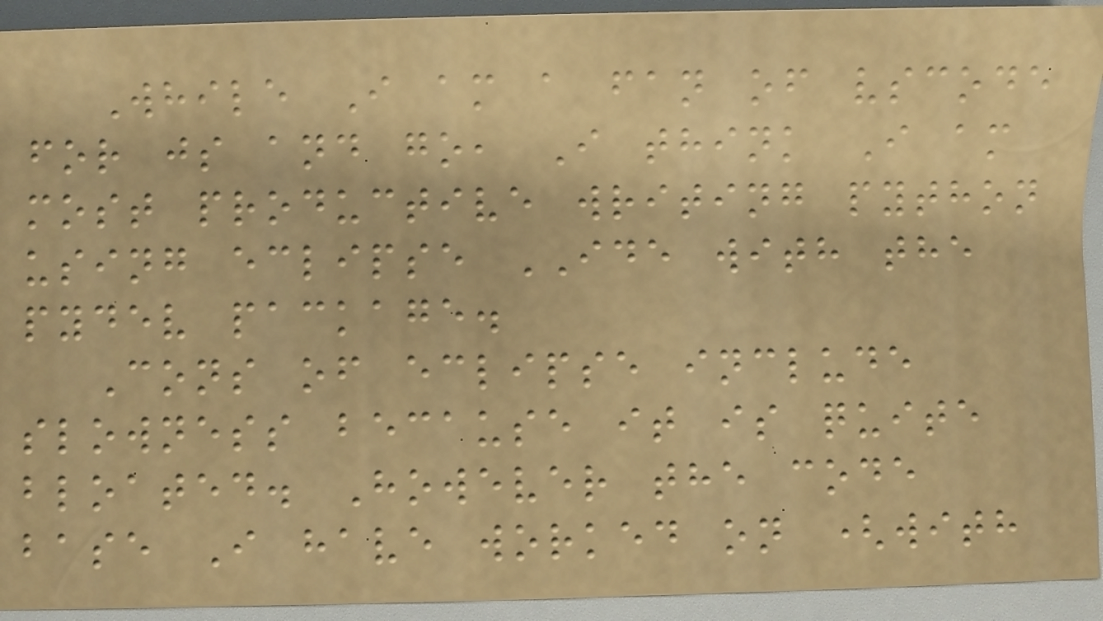While I am a fan of vscode
for js and go, I think I am
most productive writing python
using eclipse IDE with the
pydev package.
Cons of eclipse include
slowness because it is quite
bloated. However the code
base I have worked on (with
